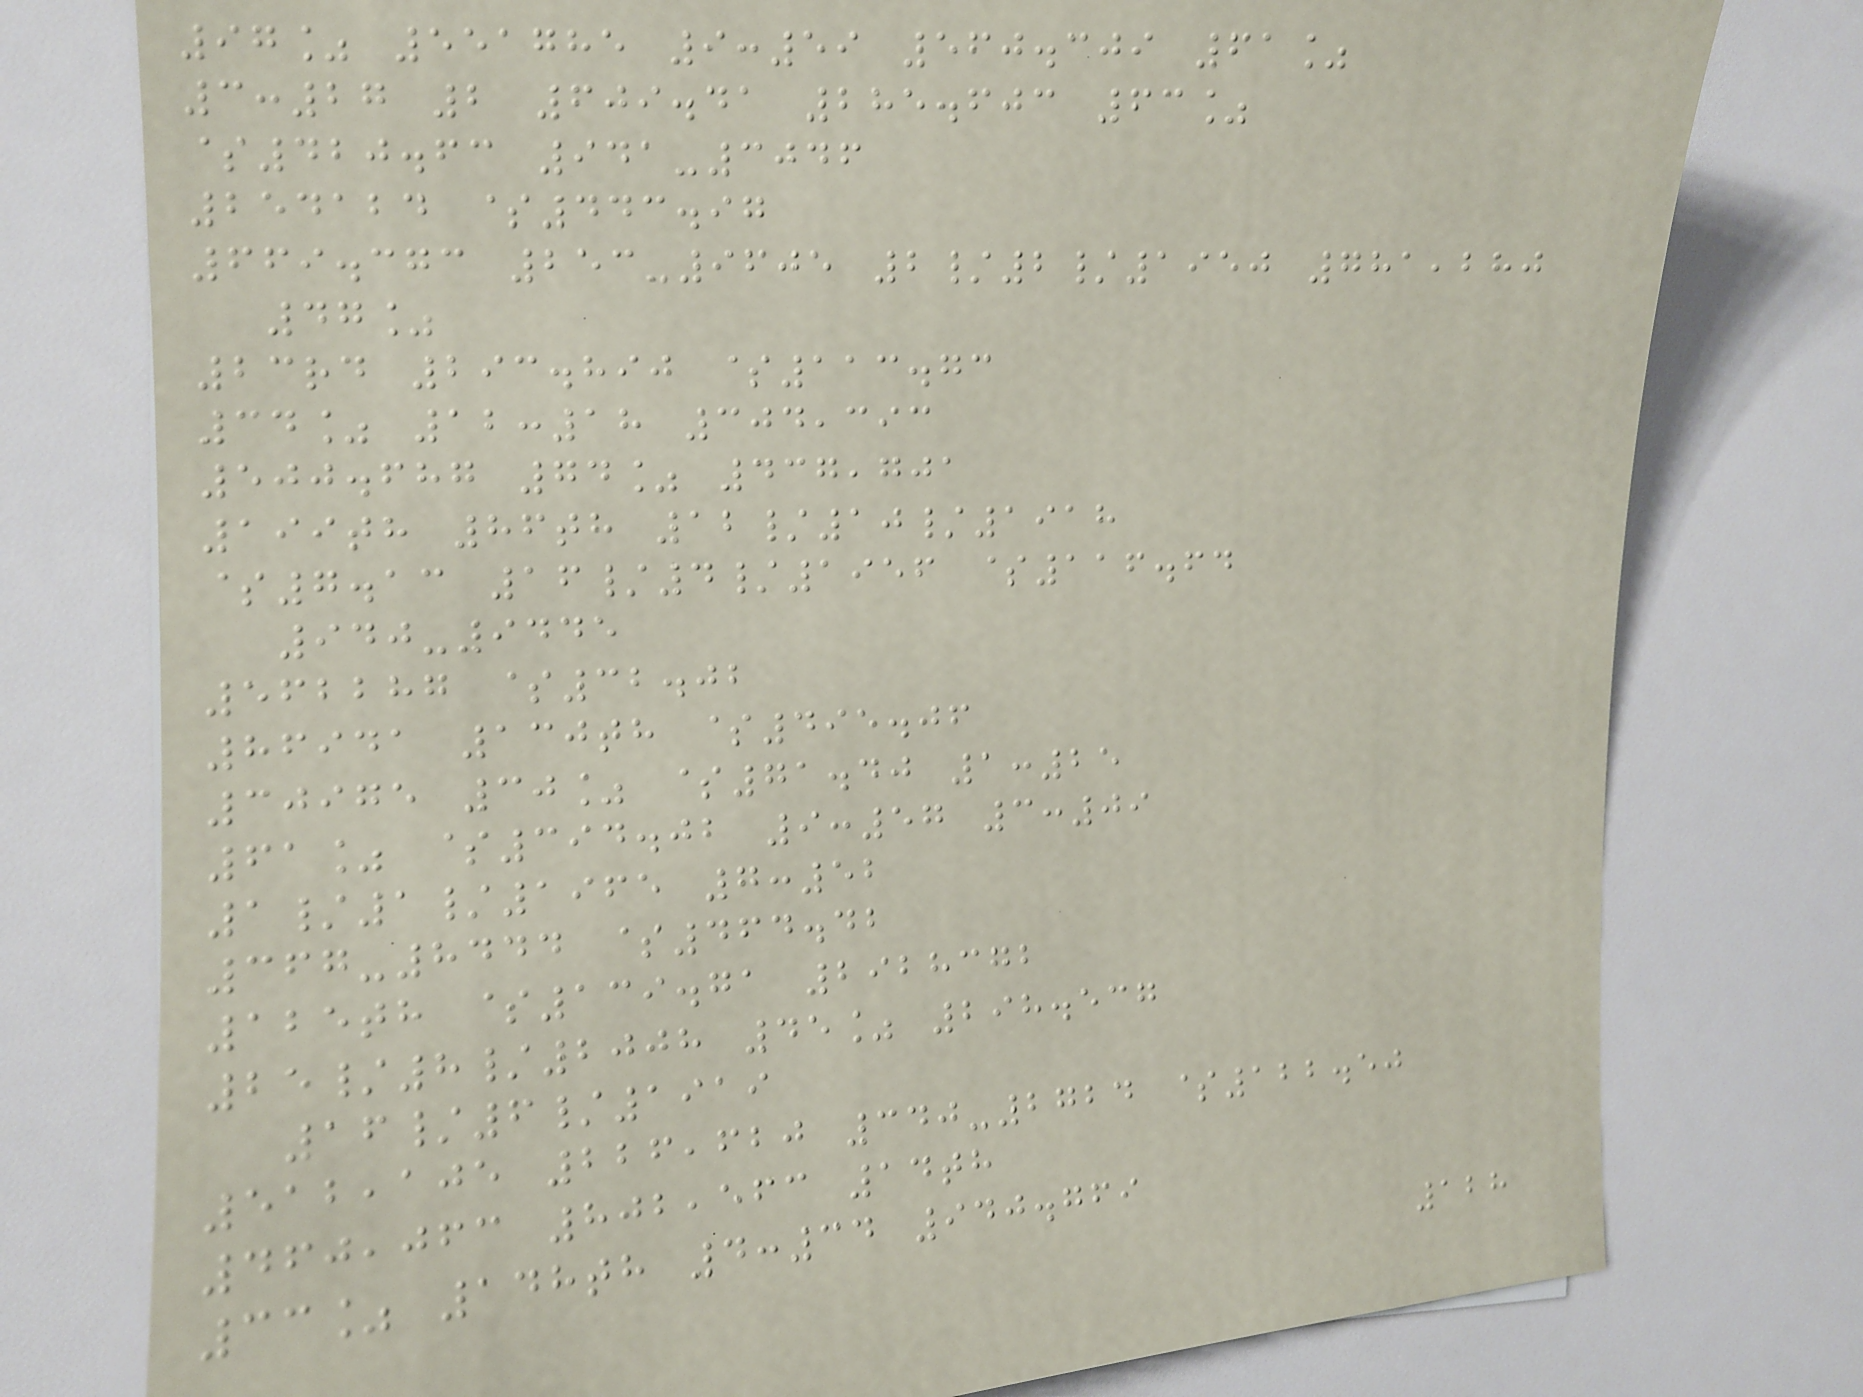97% 551785 9:59 560.309 61%
3:27 2 609.41 285.603 63%
$420.63 941-3046
254124 $443.97
669.373 253-9605 2/2/1950 781,280
47%
23rd 293.890 $113.73
34% 12:18 304,393
500.687 74% 437,701
199th 86th 12/10/1918
$7.13 16/4/1956 $116.64
940-9445
562287 $32.02
86941 130th $495.06
30975 30% $71.40 1:25
61% $394.02 9:57 3:09
1/1/1965 7:52
367-8444 $464.42
125th $139.71 2928372
25/8/2008 45% 298.537
16/6/1919
512,105 226,620 340-2724 $122.50
460,063 802,563 14th
33% 148th 4:34 940.769
128
